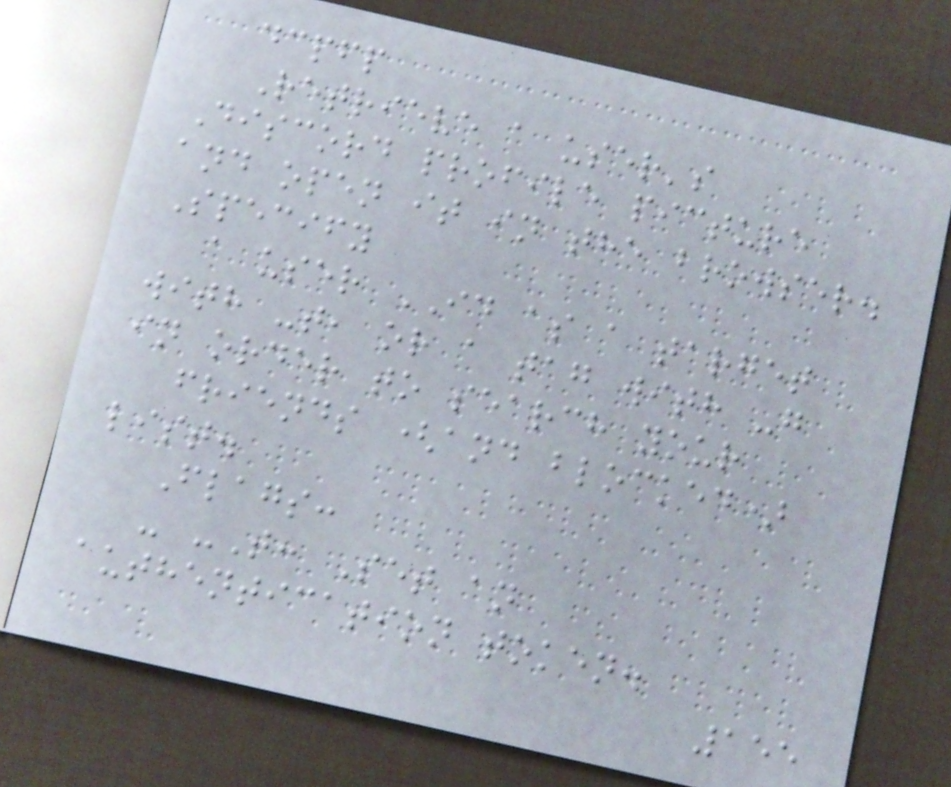dcpfp
Retrieve a user's
Discord profile picture
and open it in the browser.
Specify
a user ID as a target
with -t, or a tag with -g
in order to search your
friends (and blocked)
list.
Flags:
- -T: Set an
authentication token.
155
